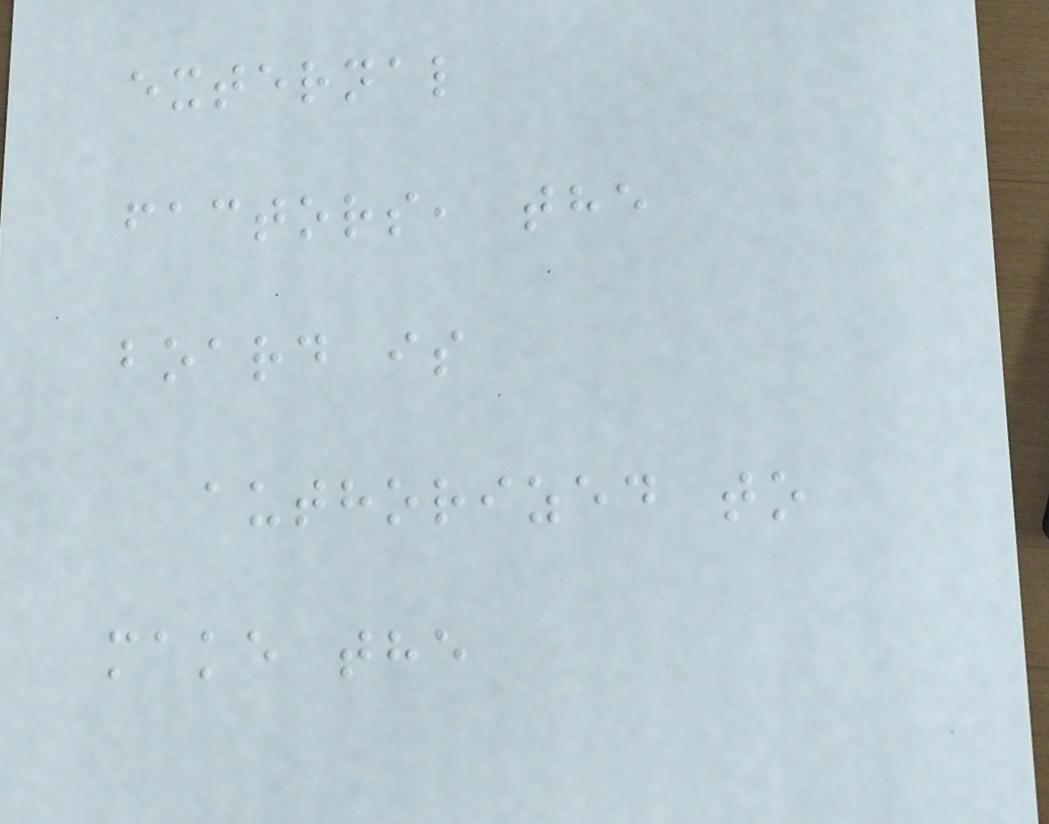external
factors, the
board is
authorized to
make the
